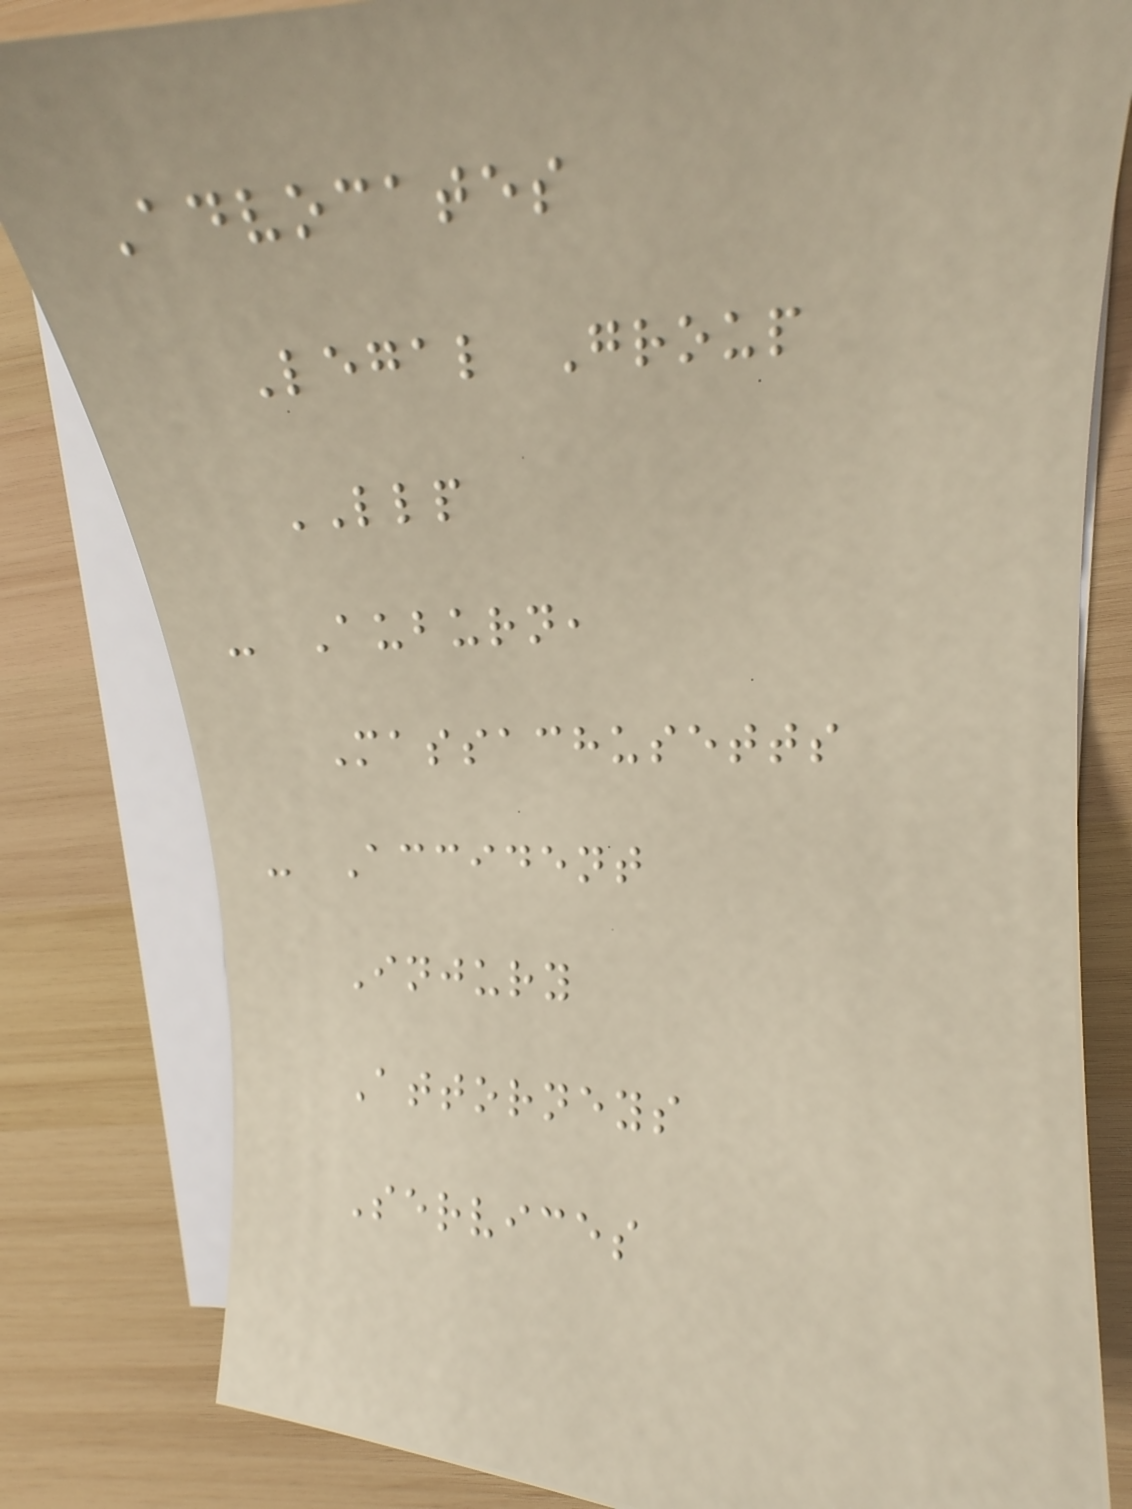Advocates
Legal Group
LLP
- Auburn,
Massachusetts
- Accident
Injury
Attorneys
Services
